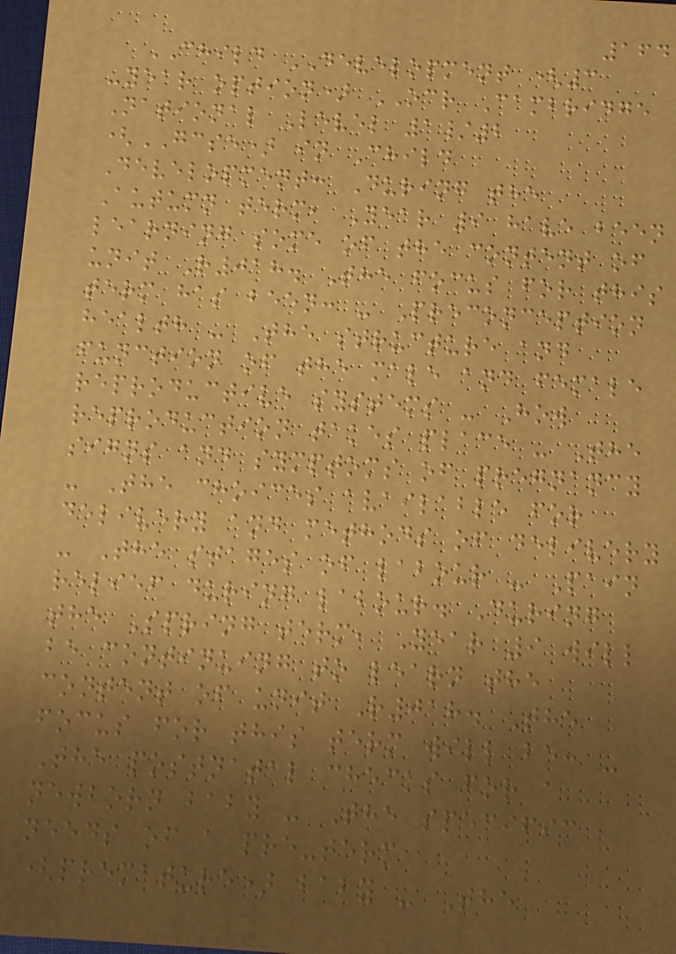164
CHILD DEVELOPMENT (3
-year option) OCR Cambridge
National Level 1/2
(GCSE) in Child
Development: During the
Autumn term, Year 9 have been
learning some of the content of
unit R018. The focus for this
term has been: - Preconception
health - The structure and
function of the male and female
reproductive systems - How
reproduction takes place - The
signs and symptoms of pregnancy
- The choices available for
delivery and methods of delivery
- The stages of labour - Pain
relief during labour. During
the Spring term, Year 9 will
be continuing to learn the
content of unit R018. The
focus for this term will be: -
The postnatal checks for a
newborn baby - The specific
needs of a pre-term
(premature) baby - The
